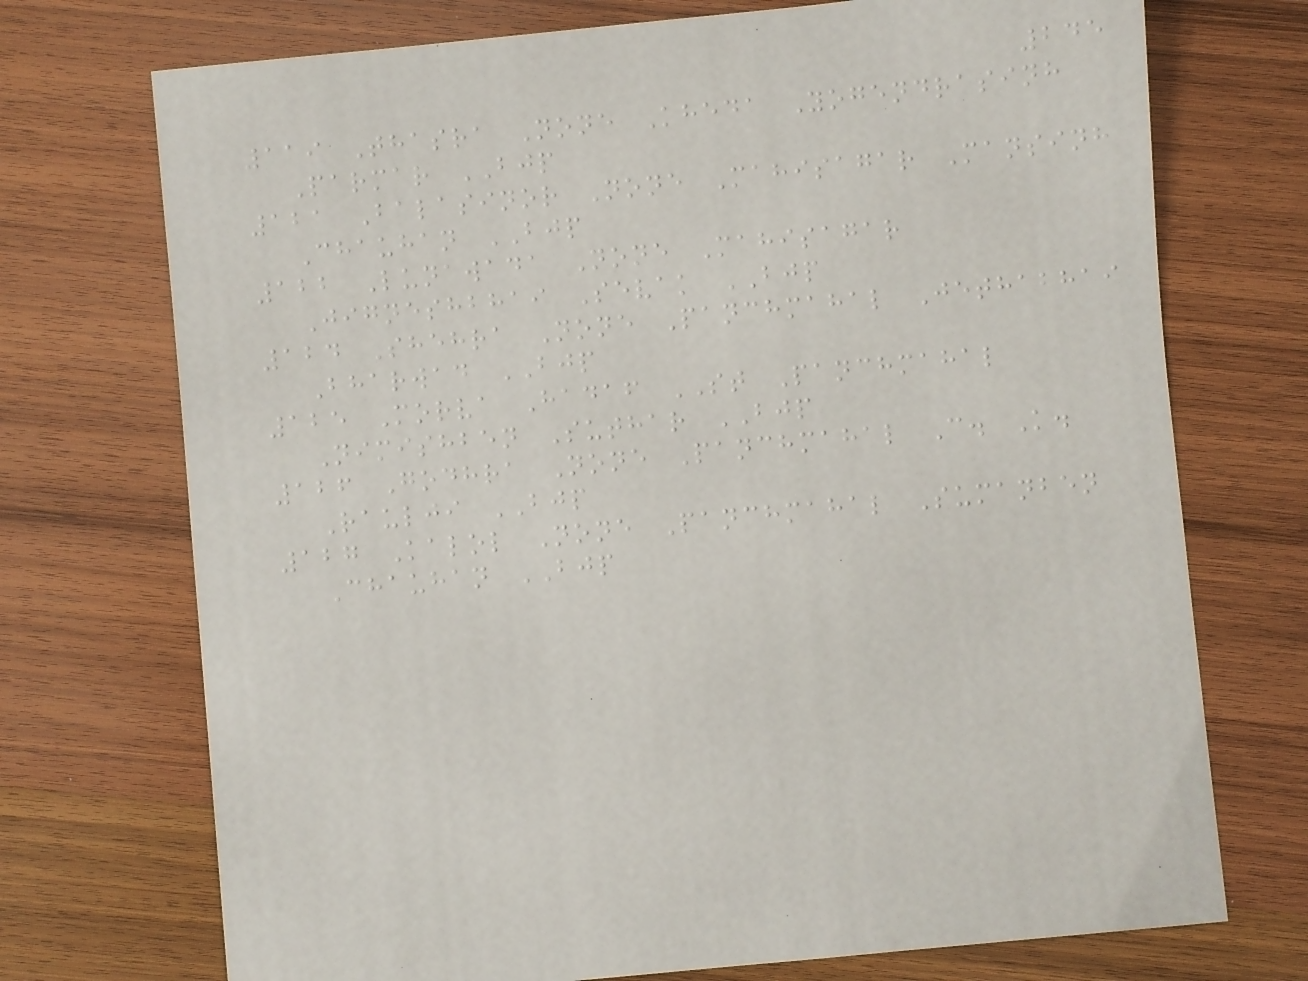245
119 Thasra None Kheda Yogendrasinh
Parmar BJP
121 Balasinor None Mahisagar Mansinh
Chauhan BJP
122 Lunawada None Mahisagar
Jigneshbhai Sevak BJP
124 Shehra None Panchmahal Jethabhai
Bharwad BJP
125 Morva Hadaf ST Panchmahal
Nimishben Suthar BJP
126 Godhra None Panchmahal C. K.
Raulji BJP
127 Kalol None Panchmahal Sumanben
Chauhan BJP
